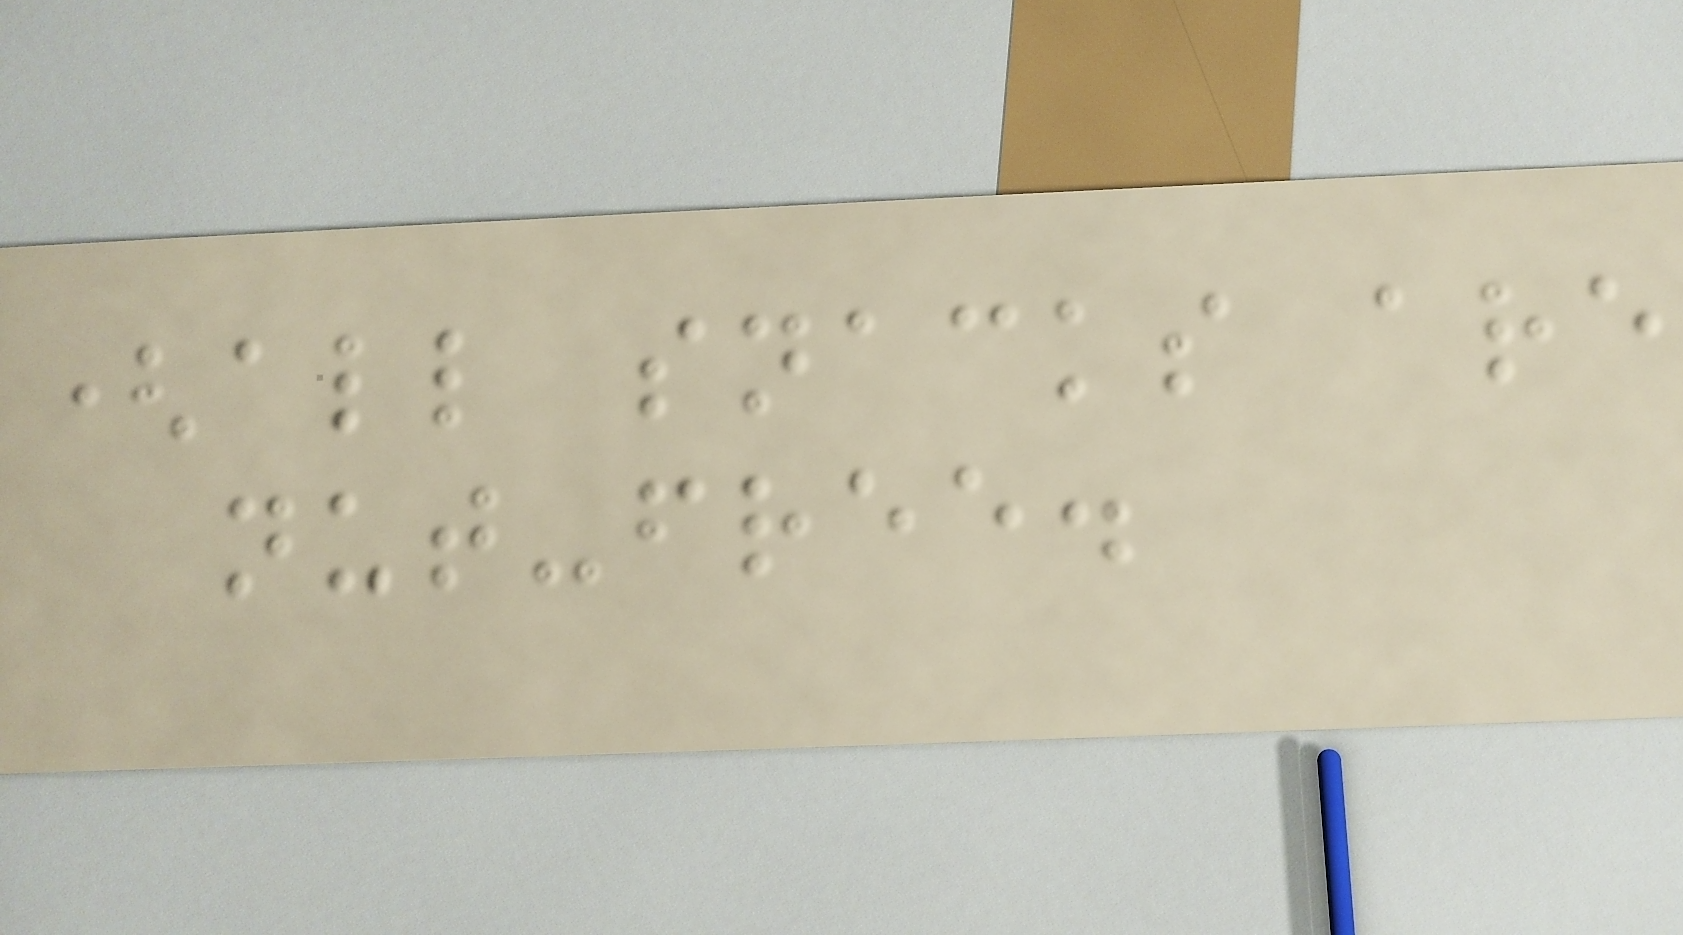(all snacks are
nut-free.
